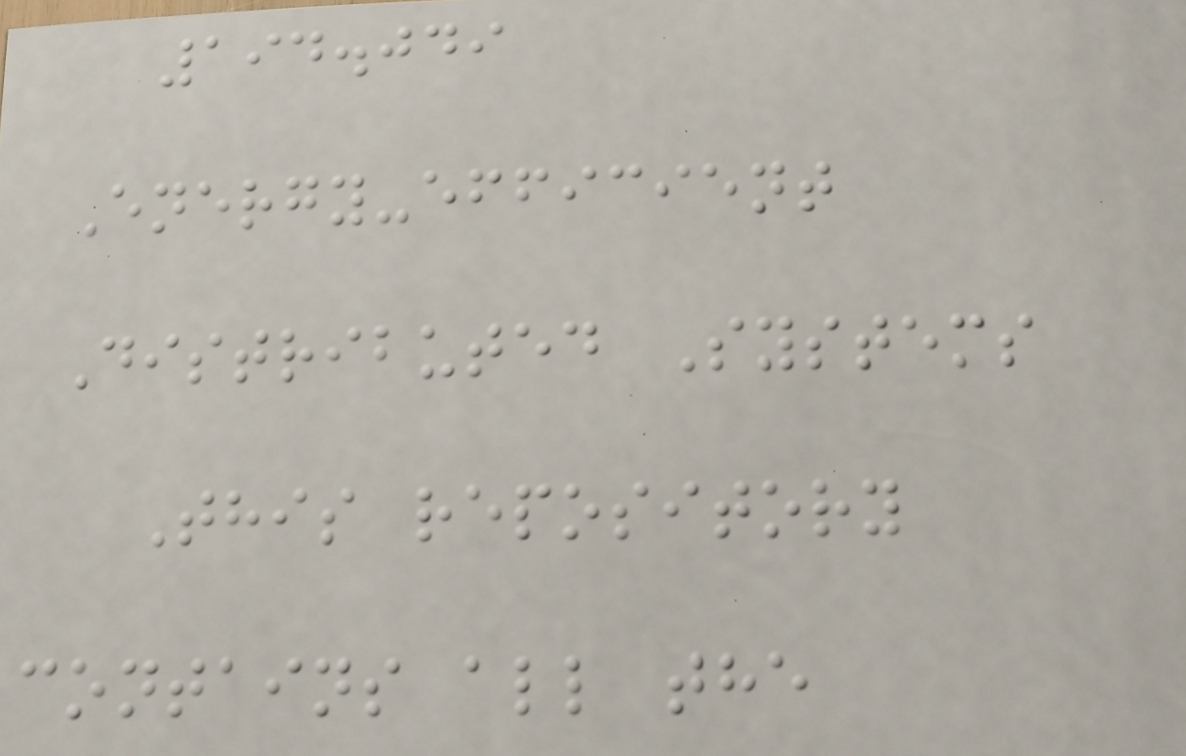194.049
Energy-efficient
Distributed Systems
This repository
contains all the
